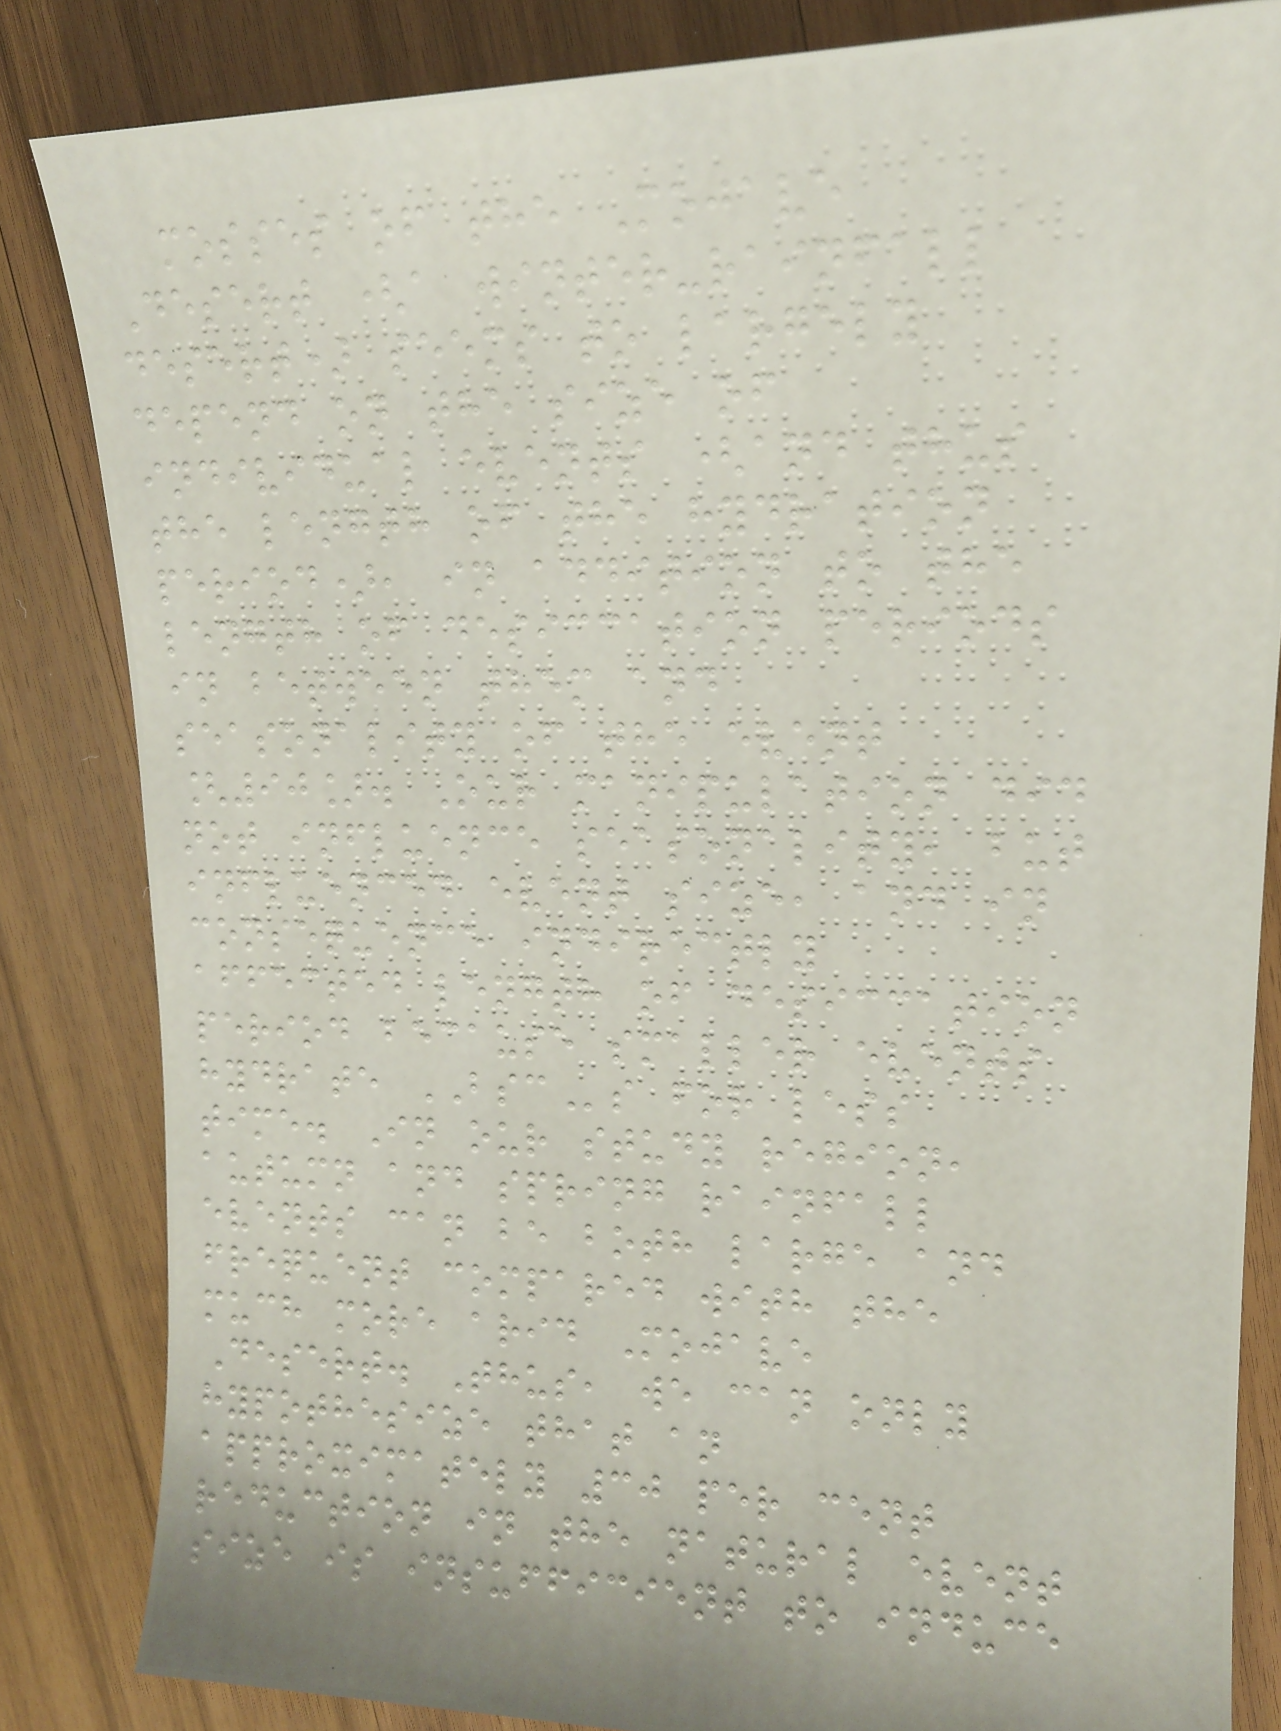mosses of the Mojave
Desert (a winter-rainfall
desert) seems to largely
depend on the size of
individual events (and thus
the length of the hydration
period), in addition to the
length of desiccation periods
in between them and
seasonality of the event
[90]. Our manipulation did
not influence seasonality, but
influenced event size, and in
consequence indirectly
affected length of desiccation
period because smaller events
hydrate BSCs for less
time. In our study region,
autumn and spring rainfall
events can be both large and
frequent compared with the
much more arid Mojave
Desert. Thus, we can only
hypothesize that an
approximately 30 per cent
reduction in the natural event
size is insufficient to induce
